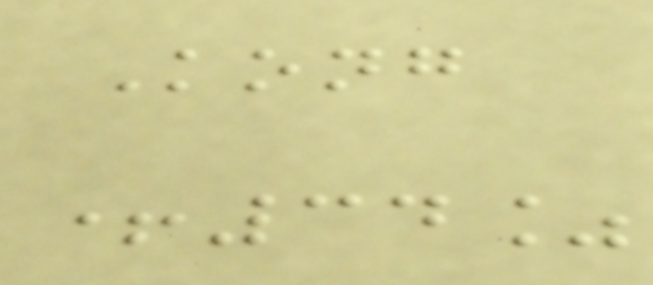Kong
+34%
